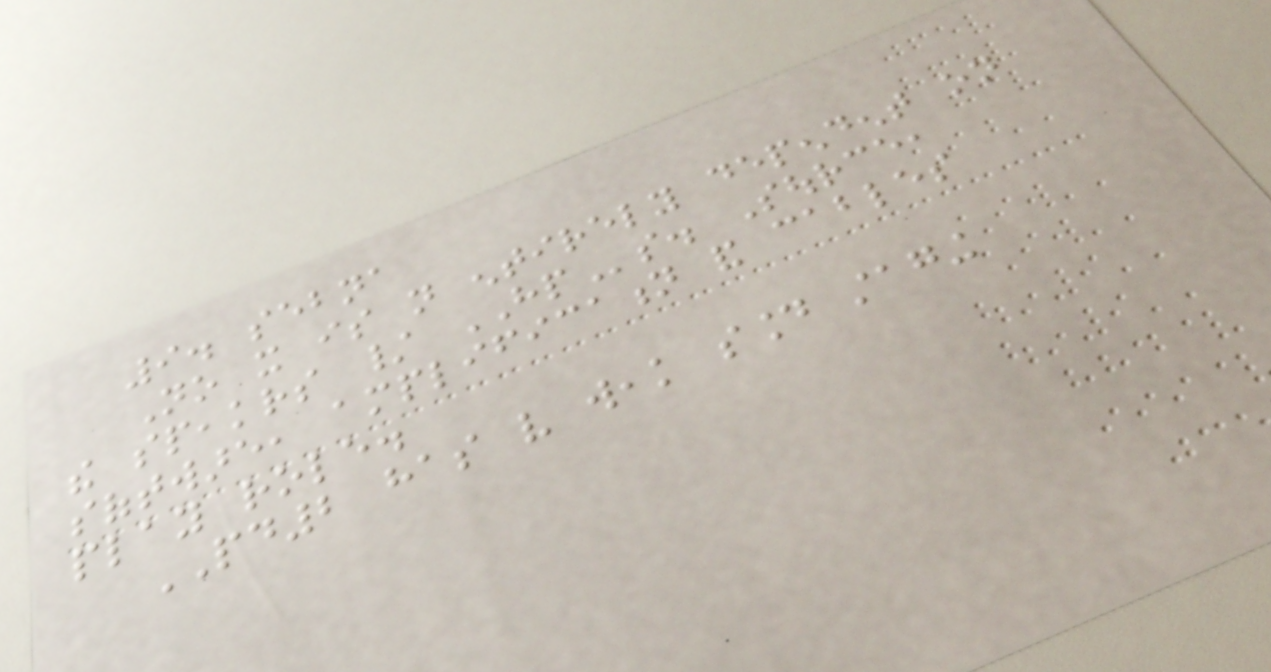9. sebna
No it is not entirely dependent on
the speakrs / HPs. Source,
software, amplification and cables
play role.
PD2 has very weak sound staging
